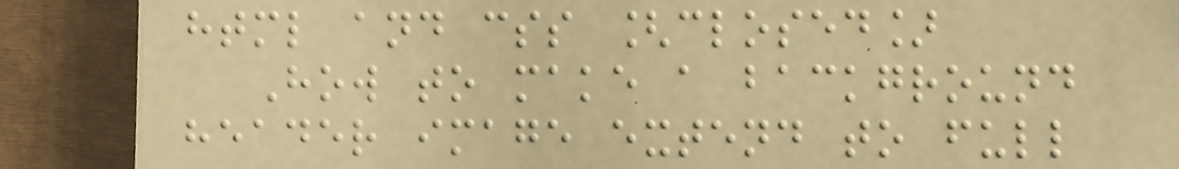html and css [closed]
How to make a background
header image extend to full
